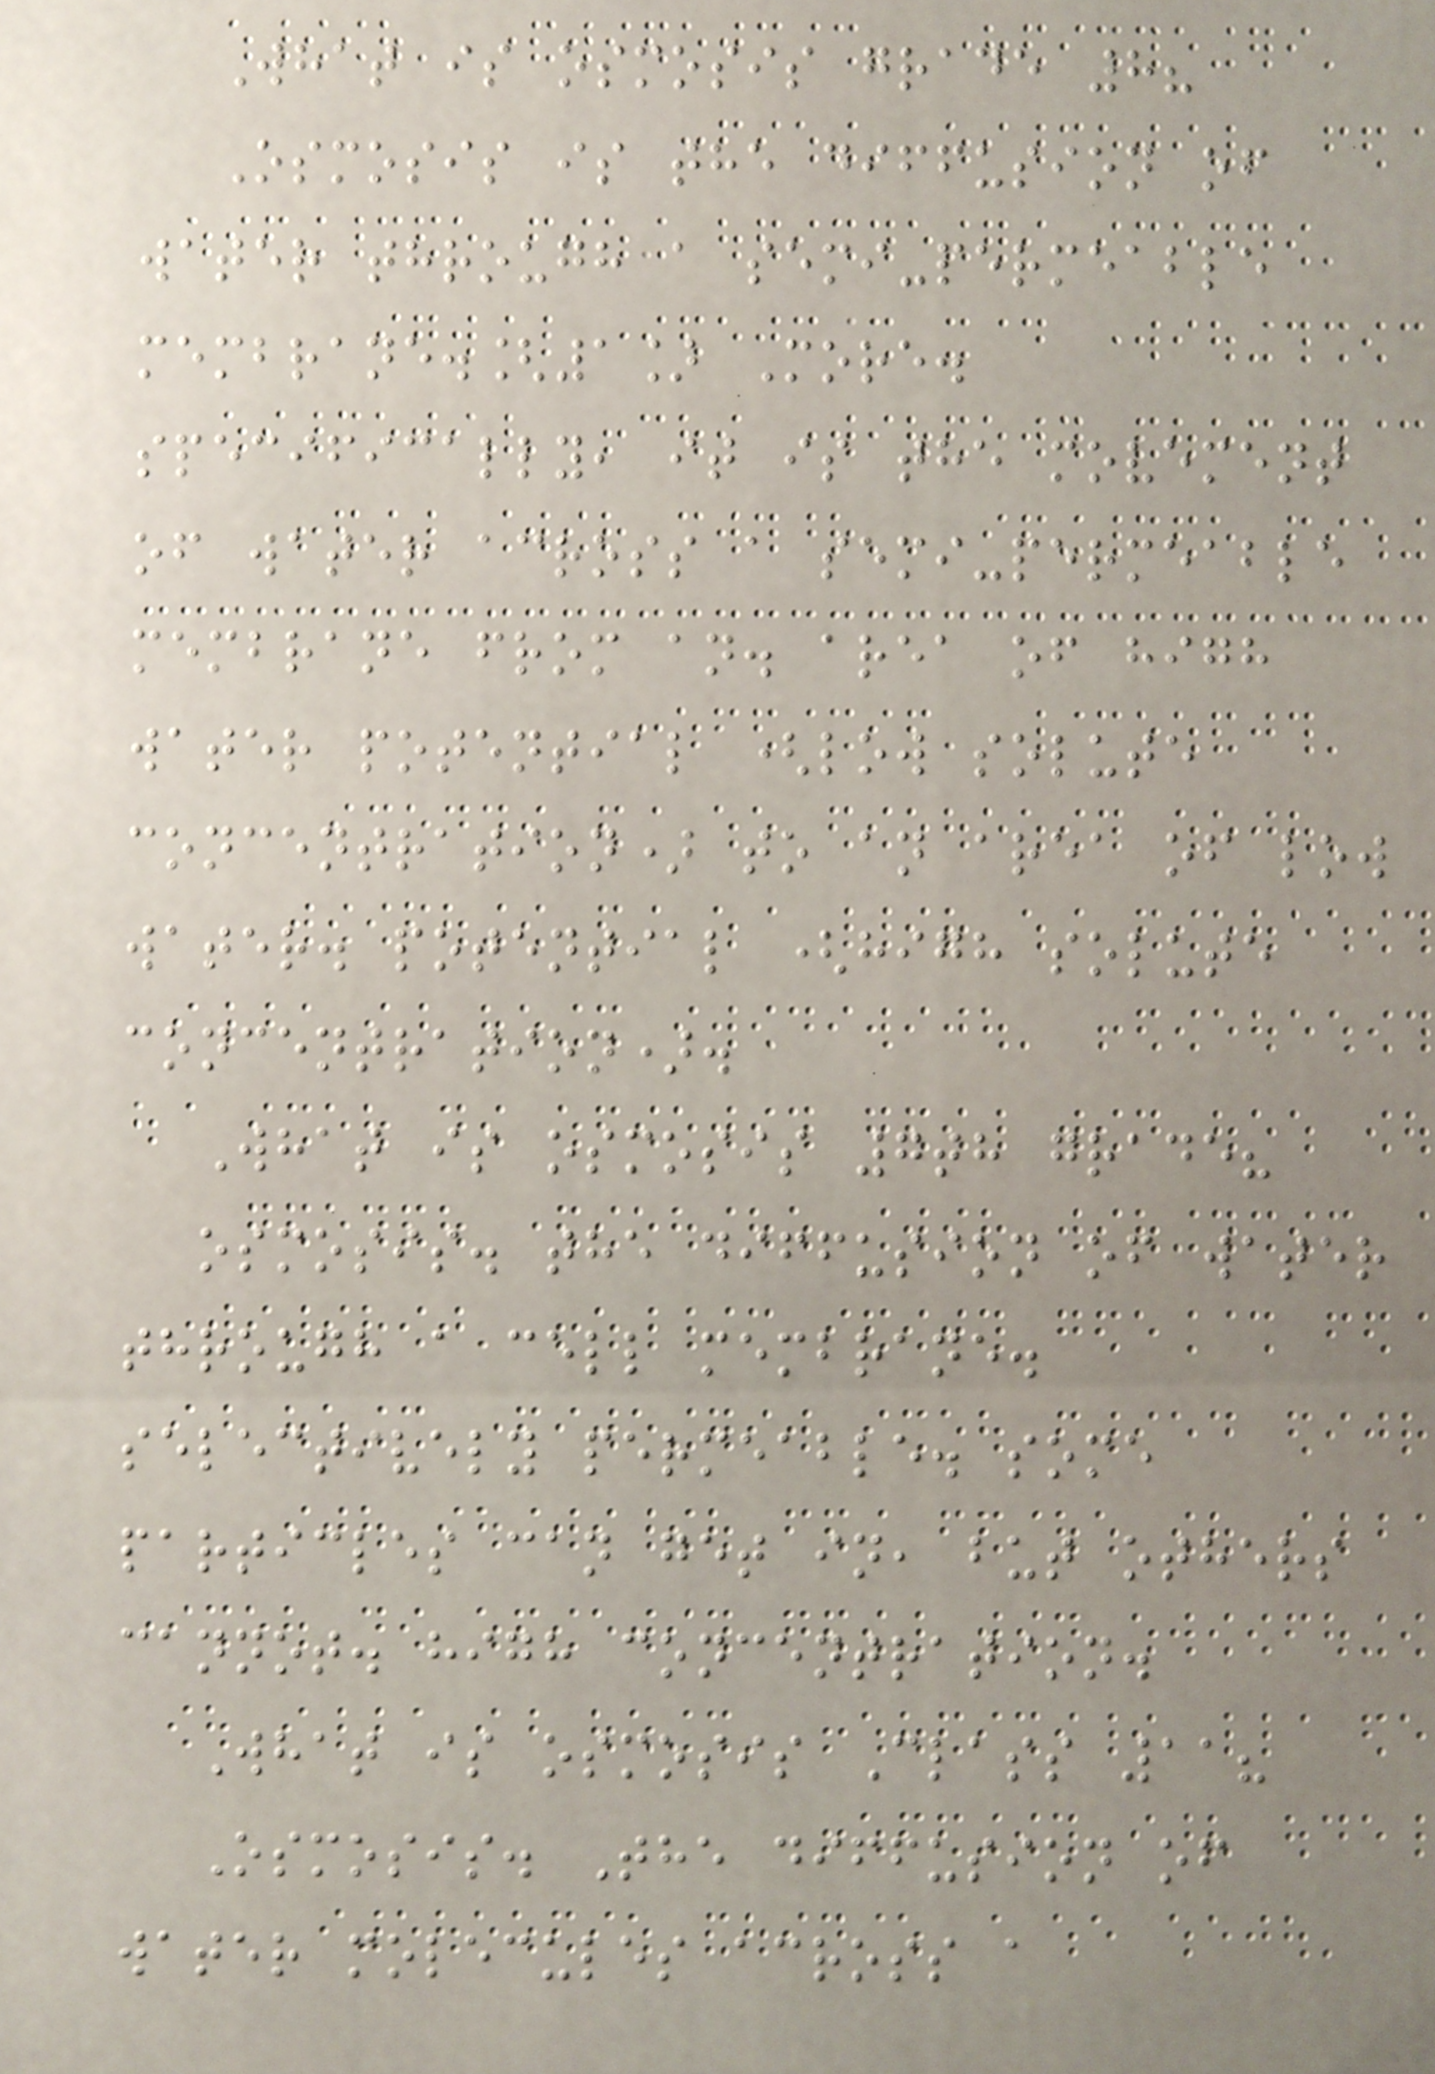What is osmosis grade 8?
Osmosis is the diffusion of
water through a semi-permeable
membrane.[1] More.
specifically, it is the movement
of water across a semi-permeable
membrane from an. area of high
water potential (low solute
concentration) to an area of low
water. potential (high solute
concentration).
What is osmosis 7th grade?
osmosis. the diffusion of water
through a cell membrane.
selectively permeable. some
particles can get in, but others
cannot. high concentration.
What is osmosis Class 11?
Osmosis. The diffusion of
water molecules across a
